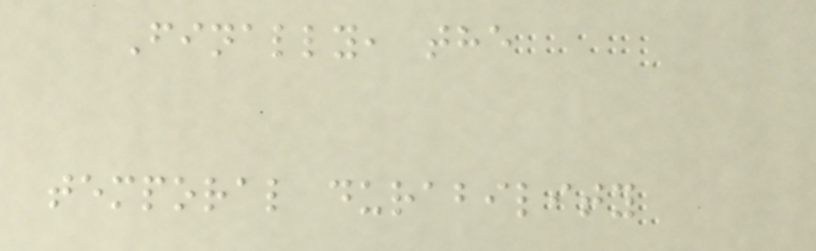Finally, the
temporal durability
